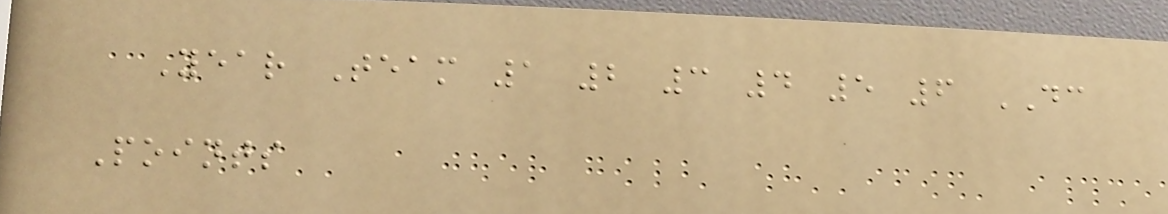Year Team 1 2 3 4 5 6 DC
Points
